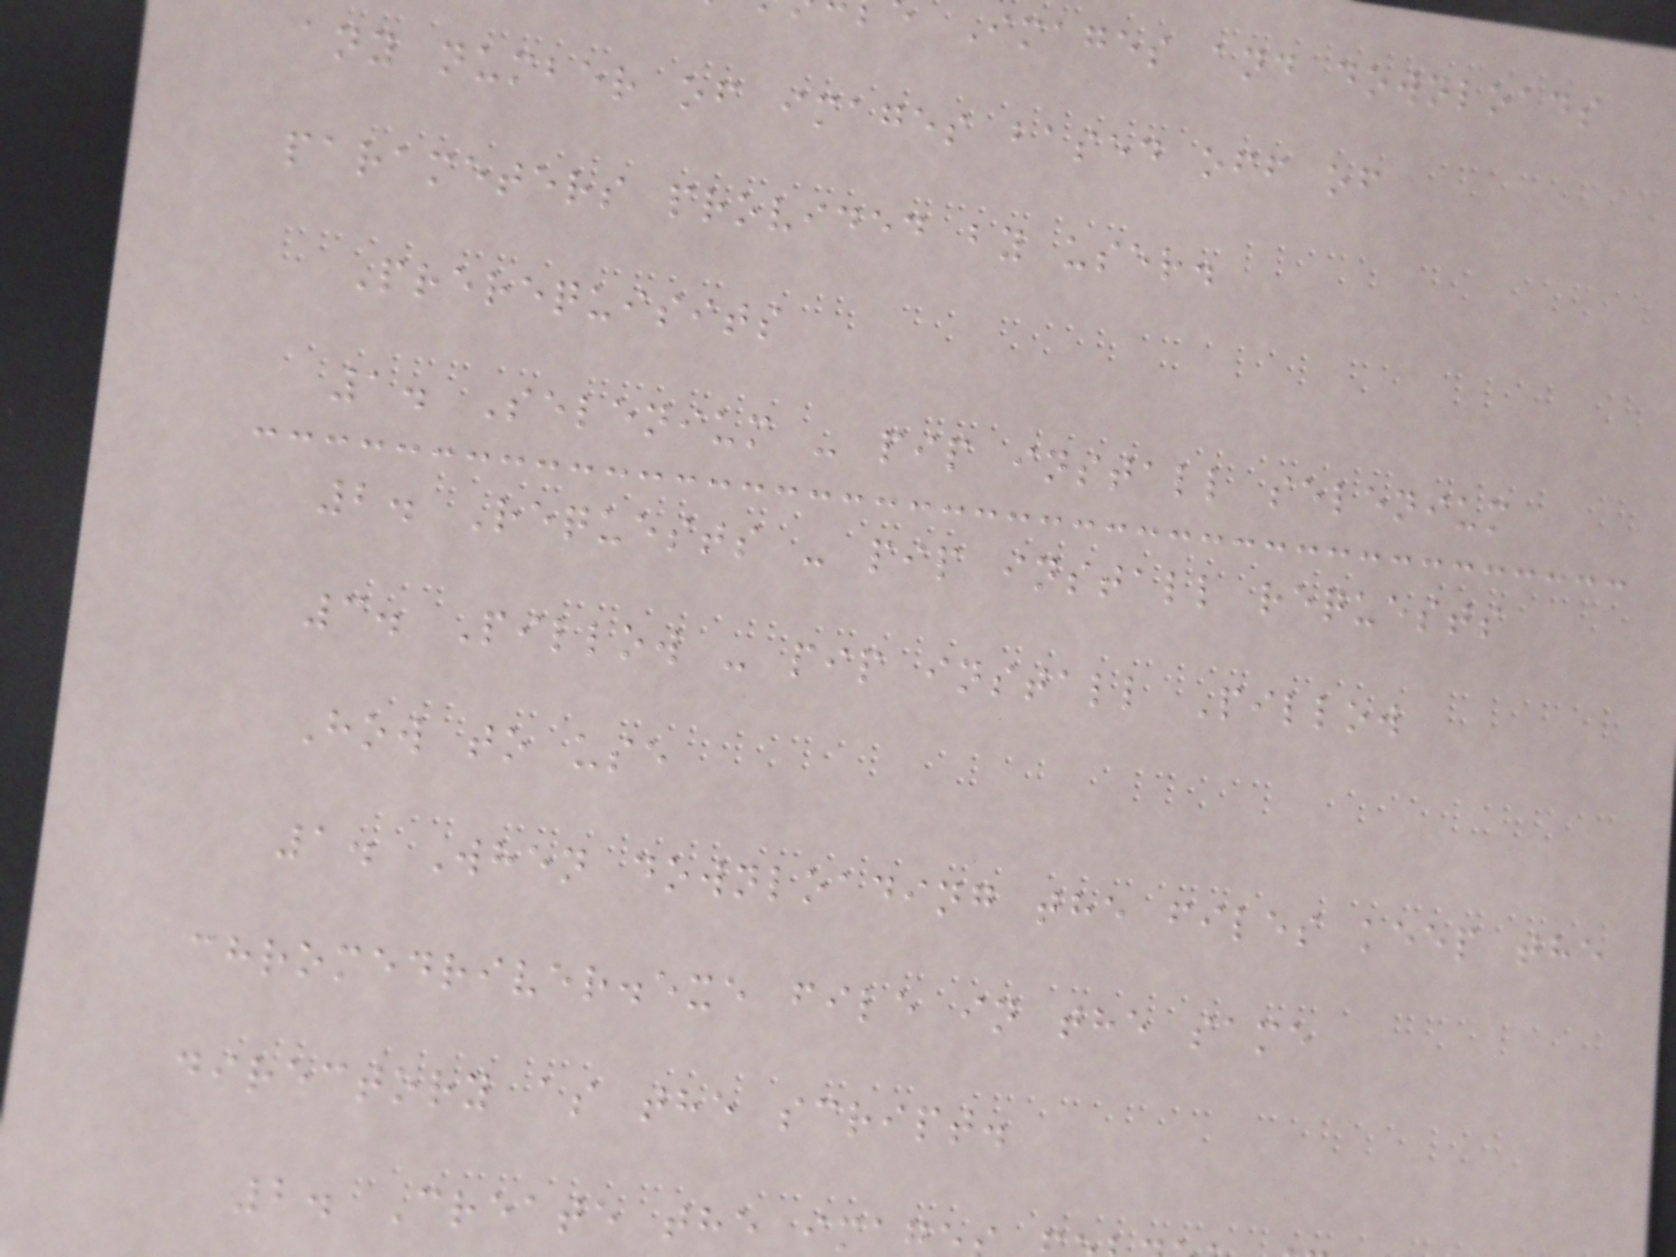Images and downloads
any number of images based off of
parameters provided by user.
Prerequisits
1. Selenium - pip install selenium
2. Requests - pip install requests
3. Pillow - pip install Pillow
How to use
1. When downloading the files keep the
chromedriver.exe file in the same
directory as the script.
2. Create the ima
